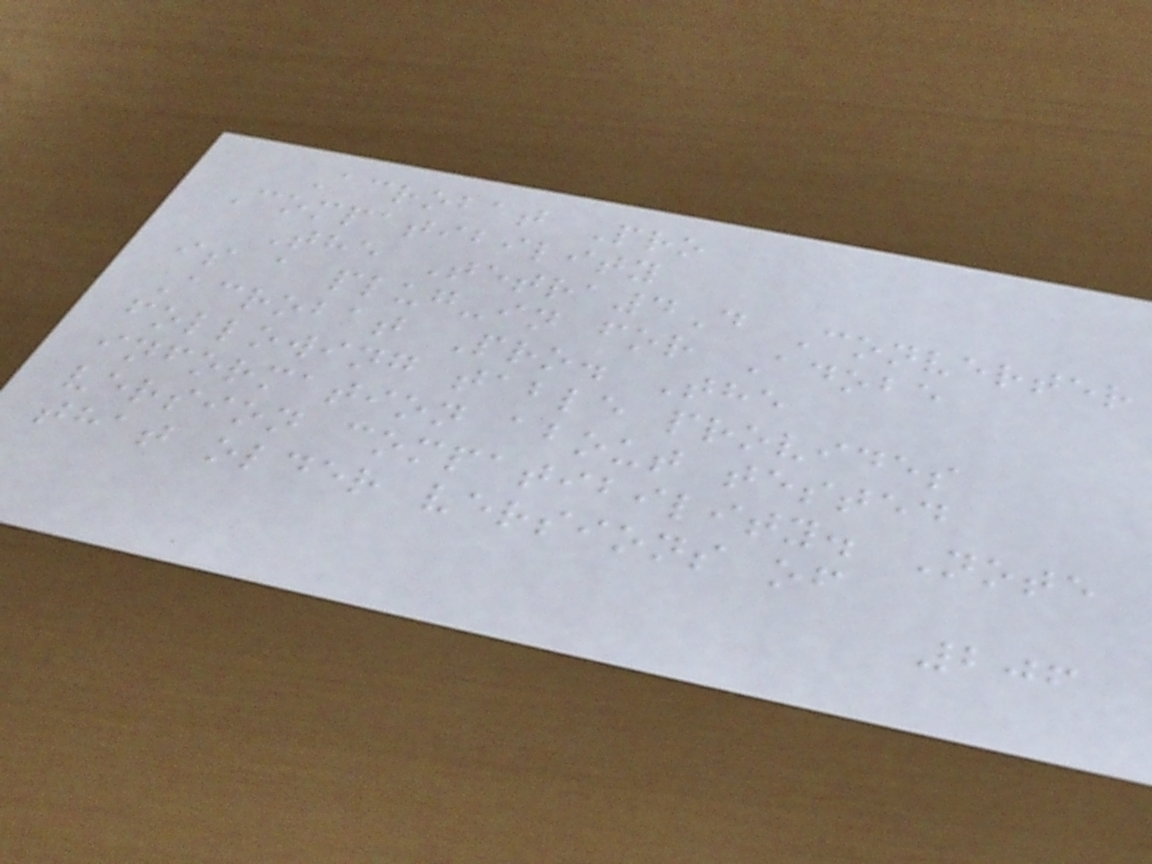Acrobat Pro
Compatibility
The Tetra4D Converter
is a plug-in for Adobe
Acrobat Pro. The
following table provides
information about tested
version compatibility. Note
that older versions of
206
